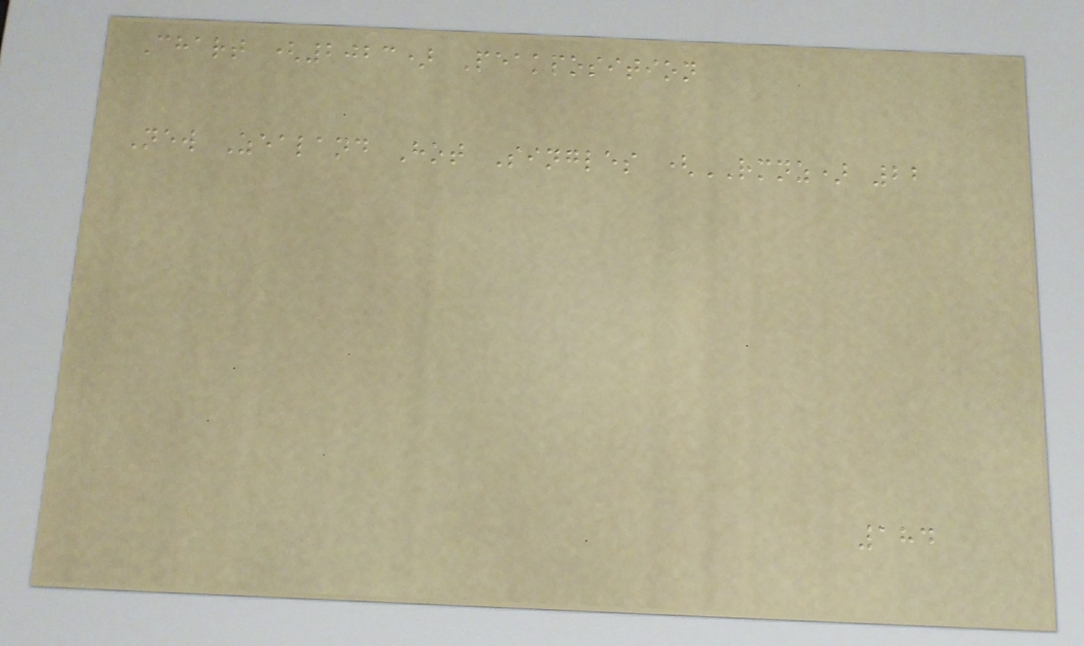Chart (2023) Peakposition
New Zealand Hot Singles (RMNZ) 22
184
